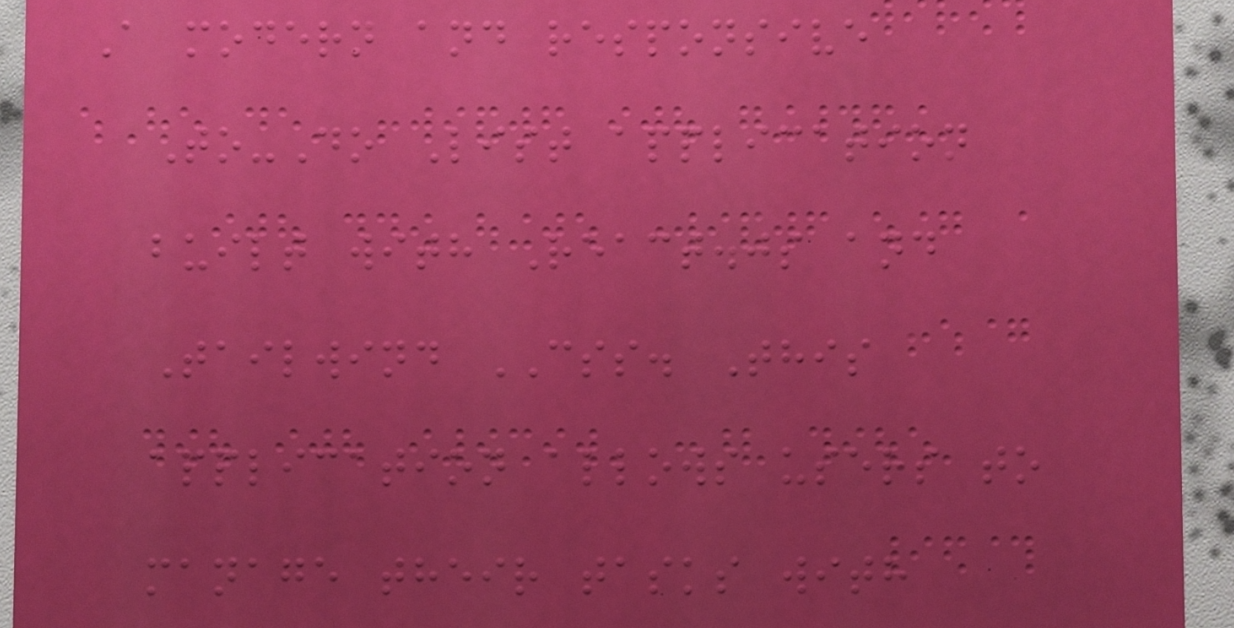A modern and responsive
To-Do List application
built with React.js and
Tailwind CSS. This
application allows users to
manage their tasks with
